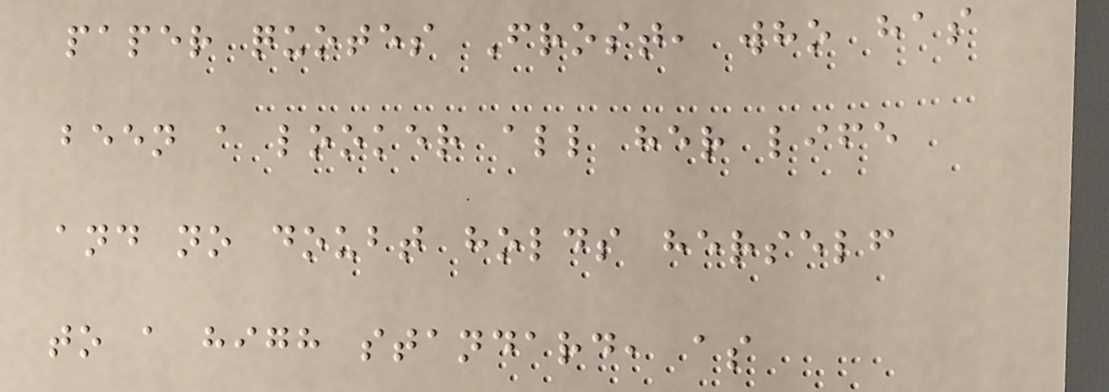paper quotes Frost, who has
been a looker all her life
and no doubt holds herself
to a high standard, as
